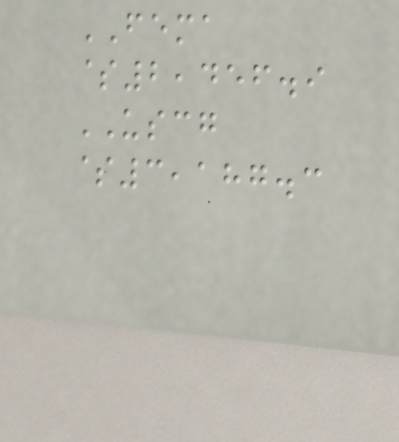FEMA
$2,456.9
USCG
$3,187.3
